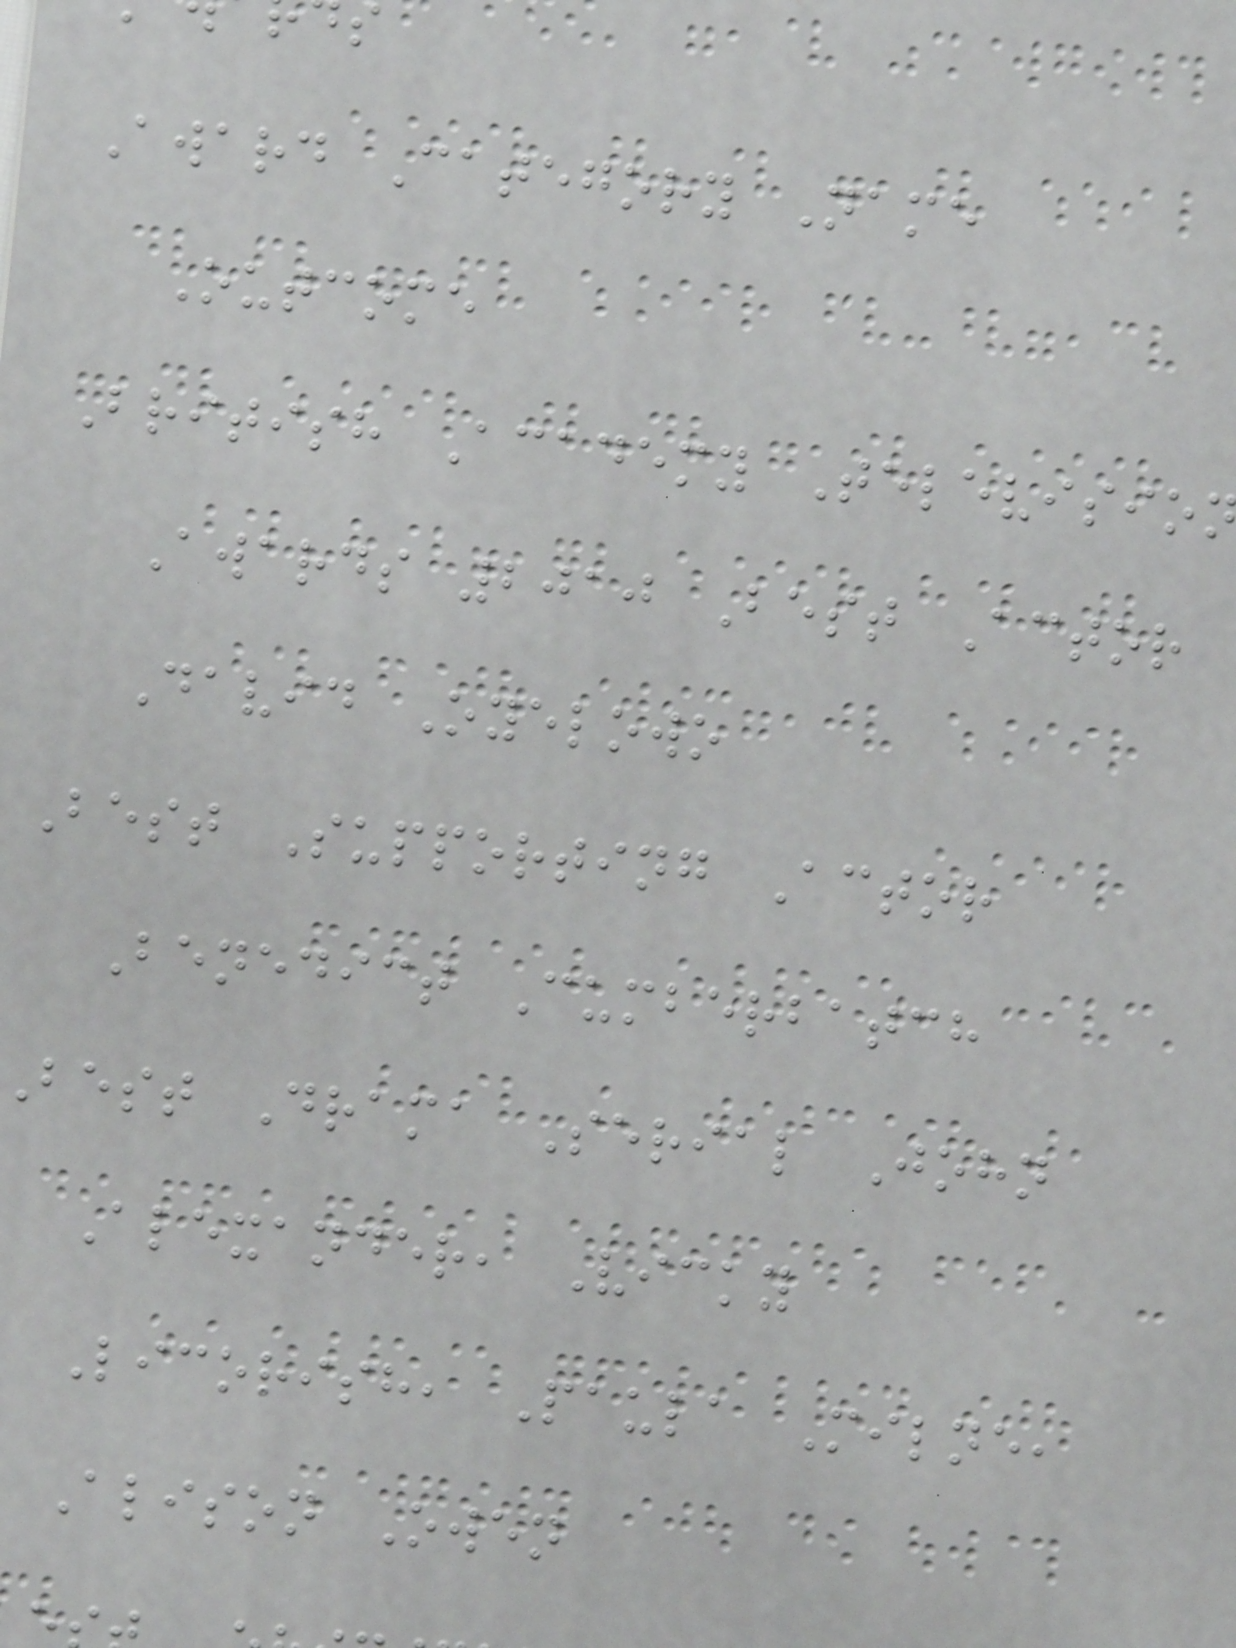Award Category Name
Outcome
British Academy Televisio
Awards 2010 Best Actor
David Oyelowo
Best Supporting Actor
Benedict Cumberbatch
best Drama Serial John
Alexander, Vicky
Licorish, Paula Milne,
Alison Owen
